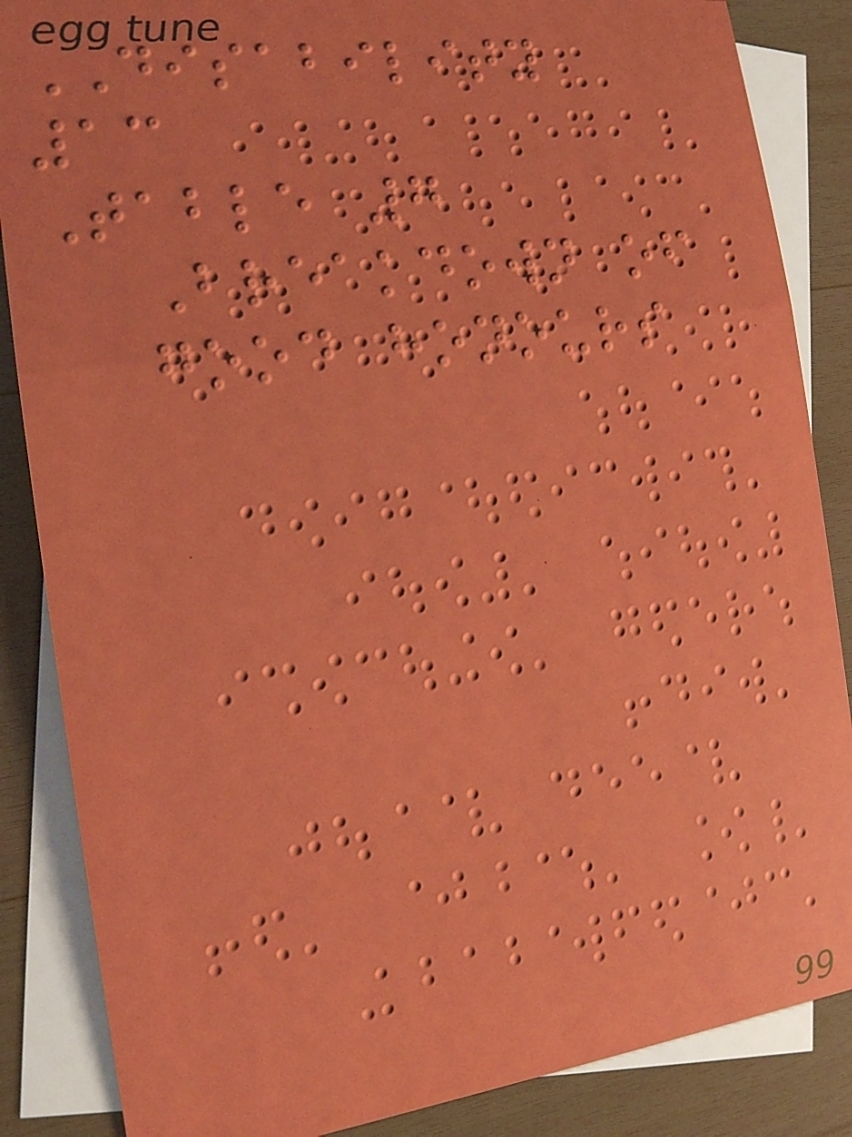DISABILITY
13
Table 7
Breakdown of
good honours
